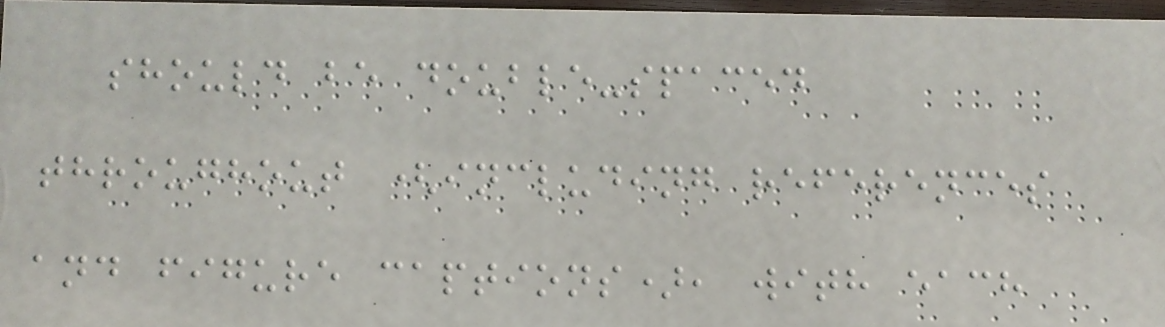should be double-spaced
throughout (including references
and figure captions), with each
